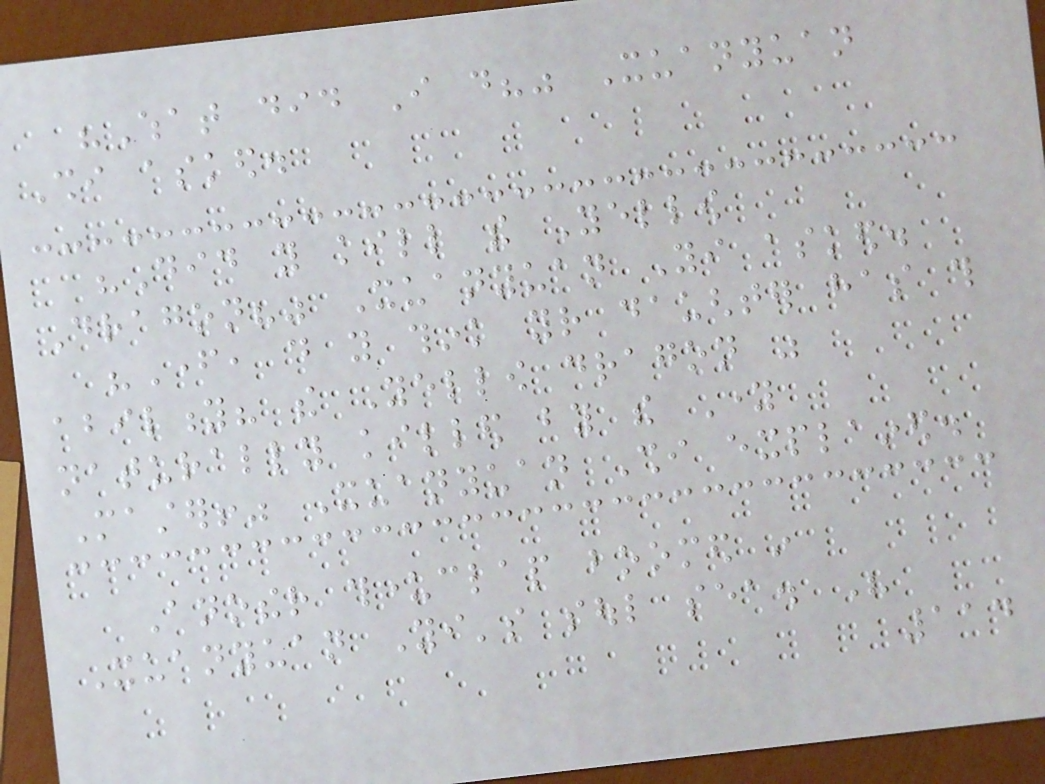"What did I do?" Xuanyuan
Shi asked.
"Did you kill the Yellow
Dragon?" Xuanyuan Yi asked.
"Father, do you think your daughter has this
ability? the Yellow dragon was
naturally killed by the Young
Master!" Xuanyuan Shi explained.
Another thunderclap boomed in
Xuanyuan Yi's soul sea. His
114
